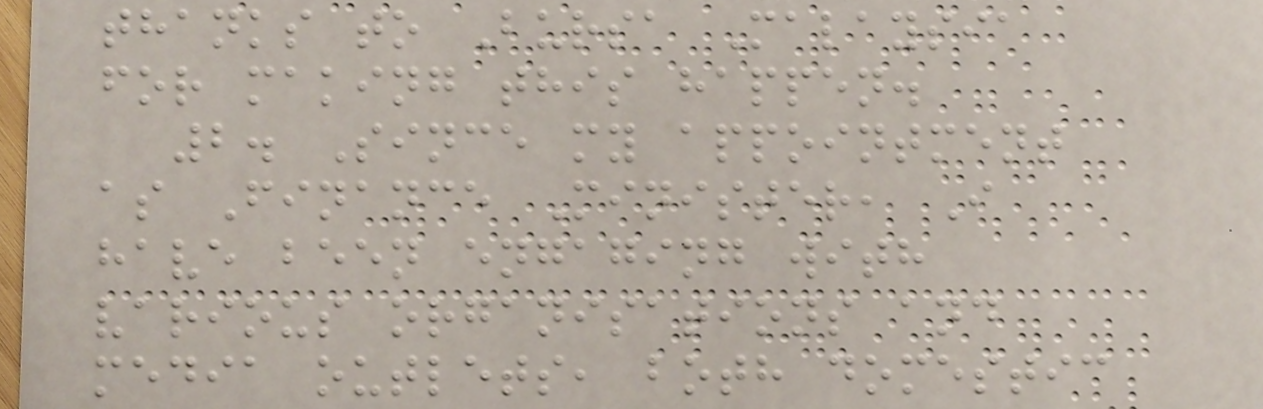thanks to Bursa Malaysia
for making this happen.
2. Since my appointment
as Finance Minister, I
have been engaging with
various organisations and
media outlets, both domestic
